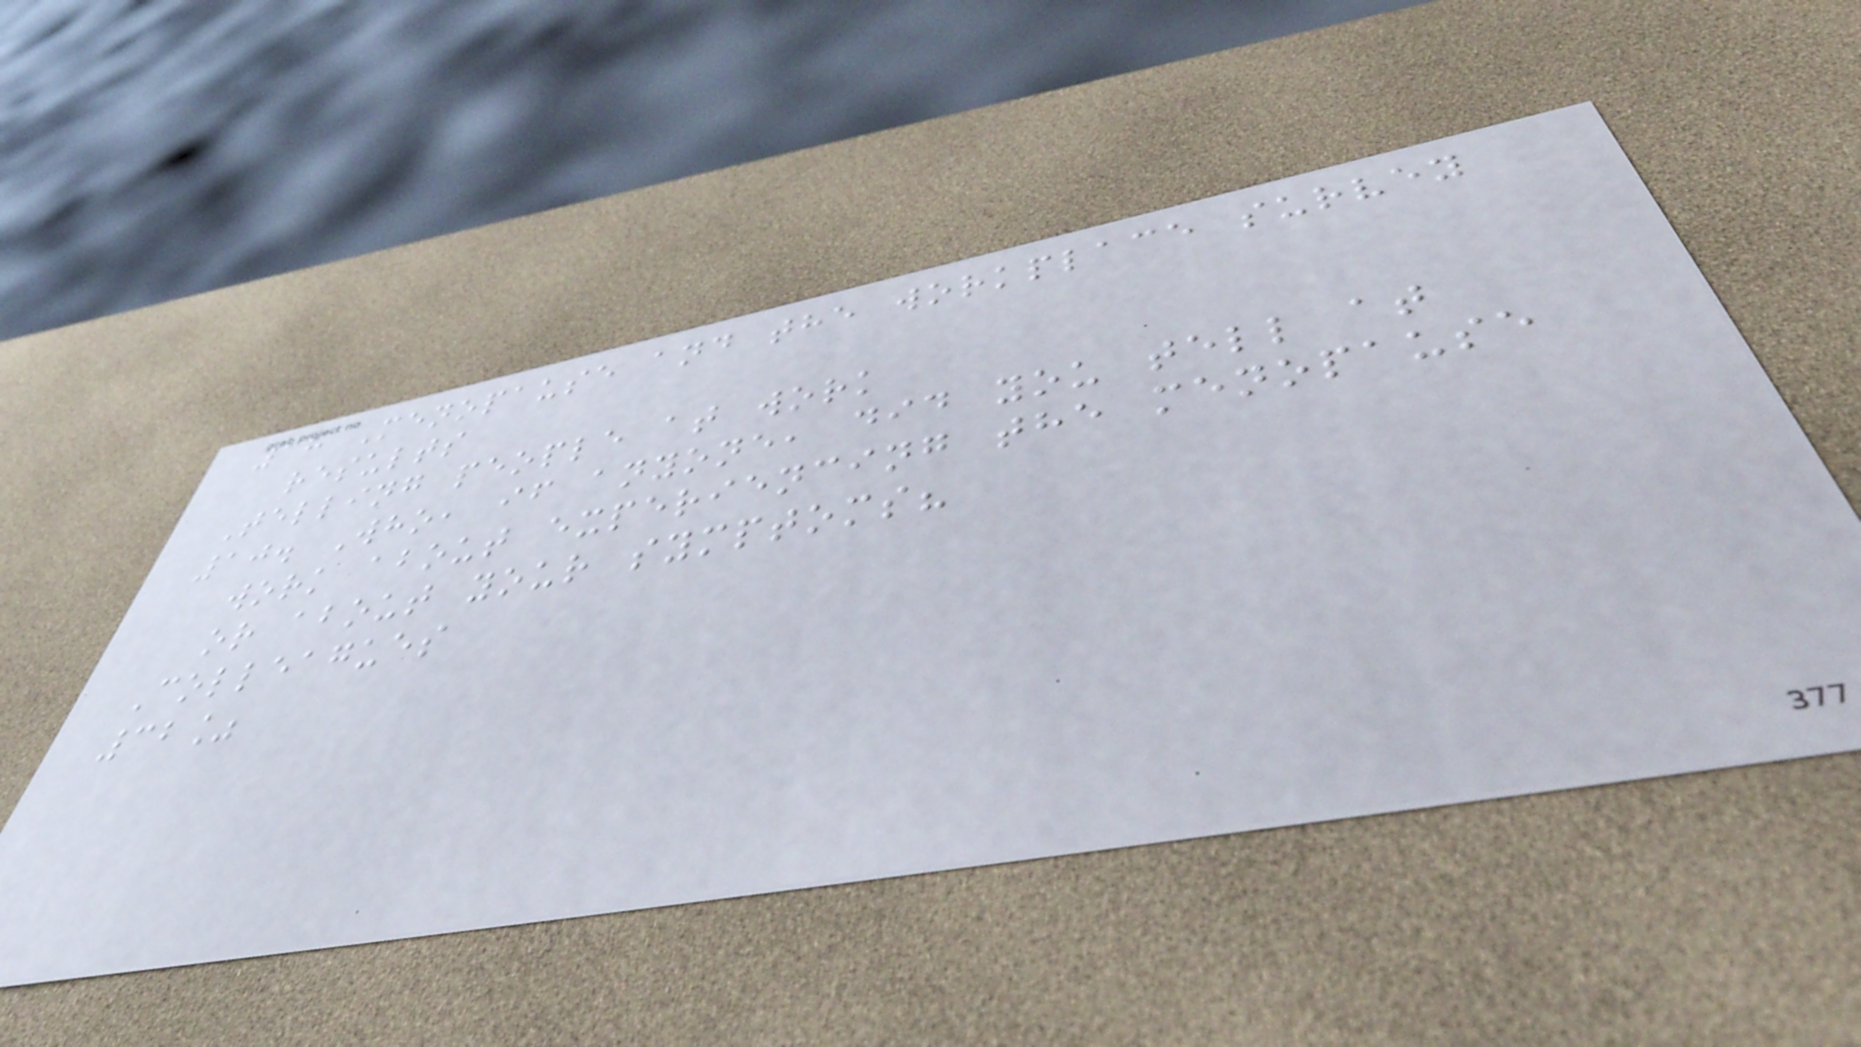18 Menopause and the workplace survey
results
Telling people at work
10. Who, if anyone, did you tell at
work about experiencing the menopause
or about your symptoms?
Colleagues
32%
